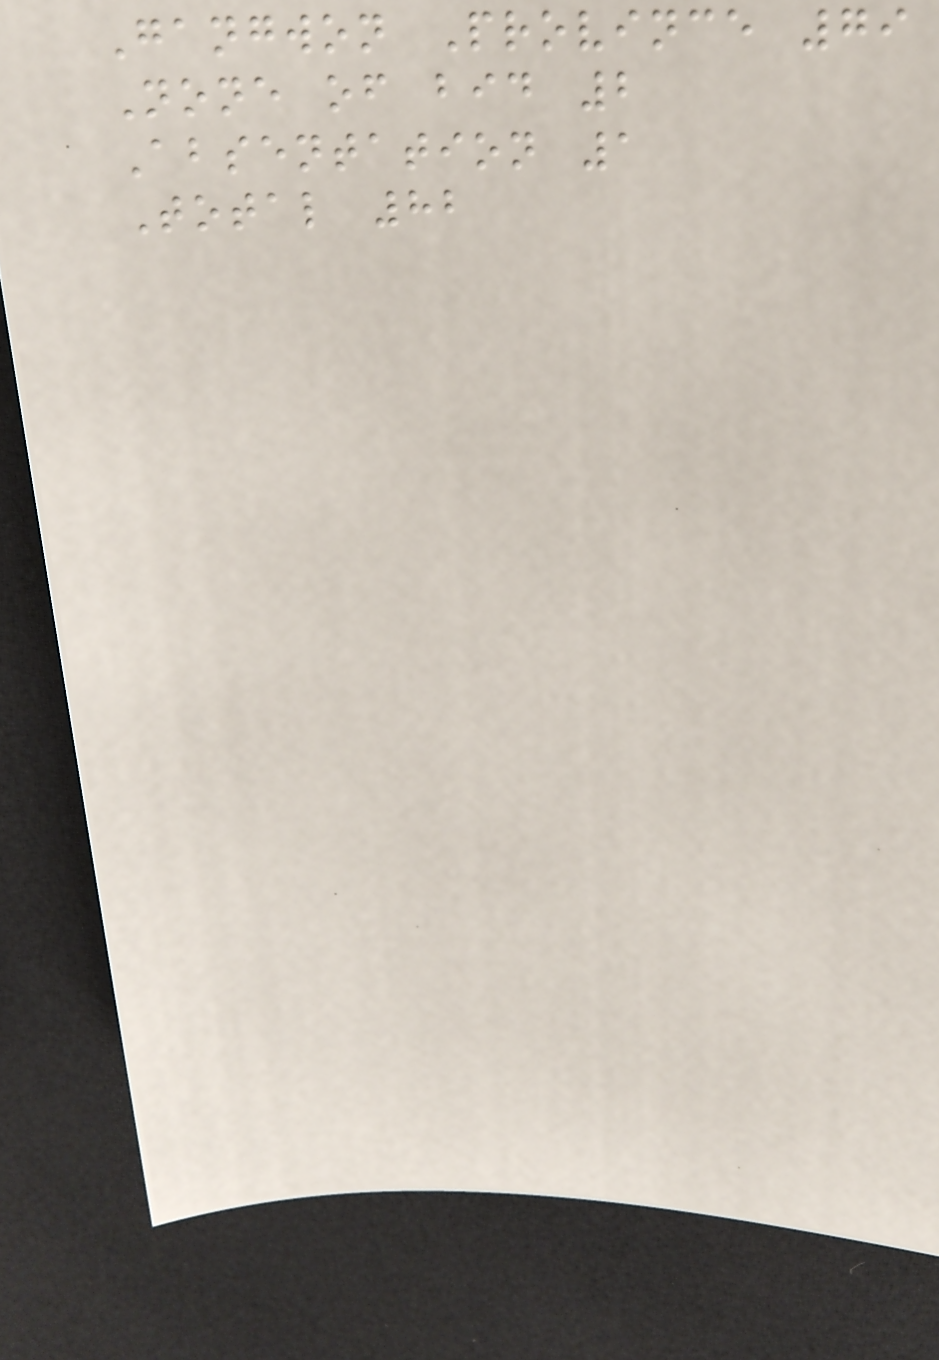Gangwon Province 79
None of bid 2
Absentation 1
Total 82
